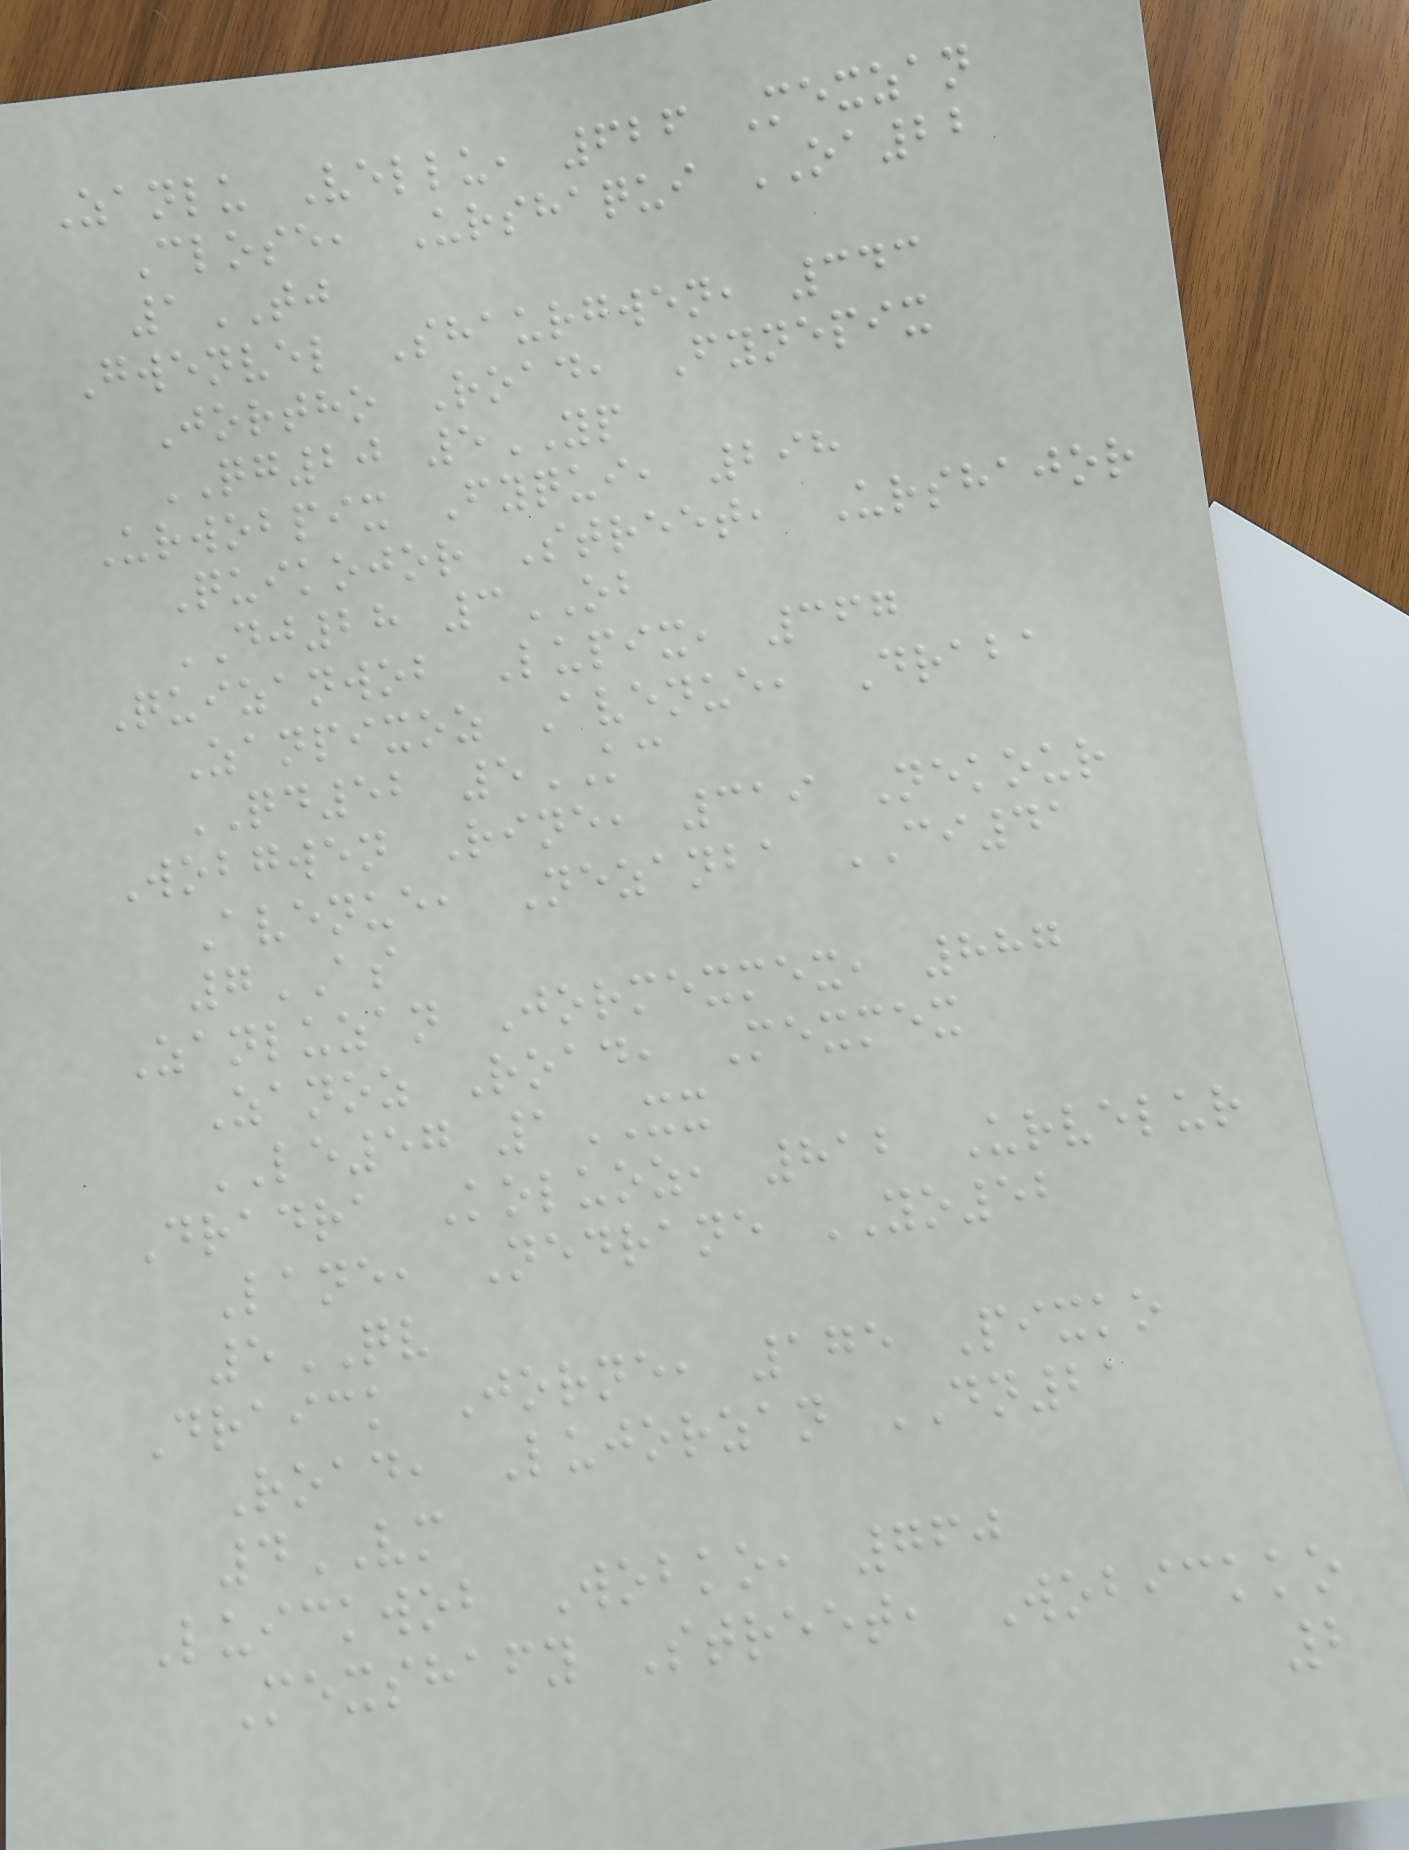Zanlu Vellu, 626 Mexzan
Close, Urshaqui OA22
1TJ
Gwenvel Shaurgwen, 343
Jortho Road, Fynepix
QG20 5YP
Urwobpix Fyqui, 298
Quikojor Street, Urshajor
DJ28 3OB
Quizanwob Lupix, 367
Zanpixoz Avenue, Draba
QD52 5KC
Wobgwen Rine, 319 Nekour
Avenue, Nezanba CI41
7AS
Zanluzan Jormexmex, 887
Zanoz Road, Mexmex
LE57 1XX
Dradra Koluoz, 812 Urvelur
Lane, Nedrane YO52
5QV
Draick Jorne, 175 Pixko
Road, Lujorzan DN21
4VM
Luickwob Wobko, 760
Mexshafy Street, Wobickko
2
